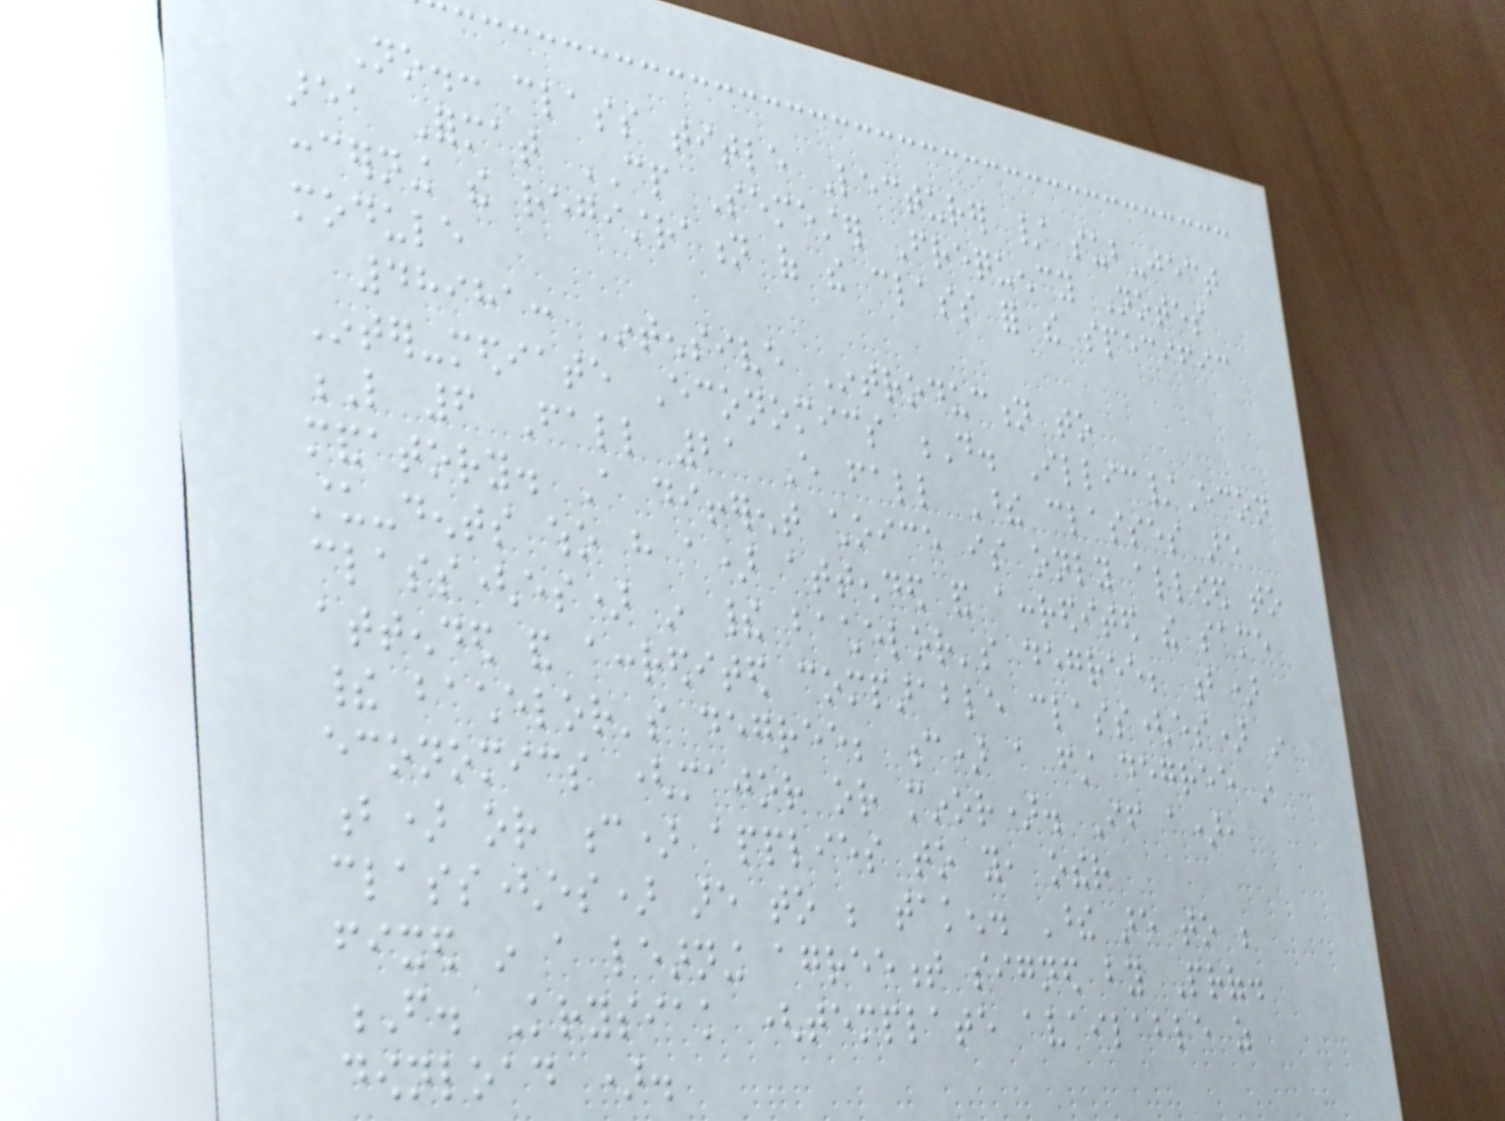No.: class title Lecturer / sub-ject
area Format CP Semester Frequency Notes
concerning the registration of the class for the specific
module
48981: Intensive Introduction to
Inter-mediate Economics D. Illic/Econ
L 6 Fall 21 Every fall These classes are
mandatory. A different choice is only allowed to
stu-dents who have a) attended and accredited the same
class(es) in their bachelor's degree; b)
attended and accredited comparable class(es) in
their bachelor's degree; c) a first degree in
economics (major or minor). If a),
b) or c) applies to you, other
class(es) are to be taken. These are to be
fixed in a learning agreement signed by Prof.
F. Krysiak (template available as
download ).
